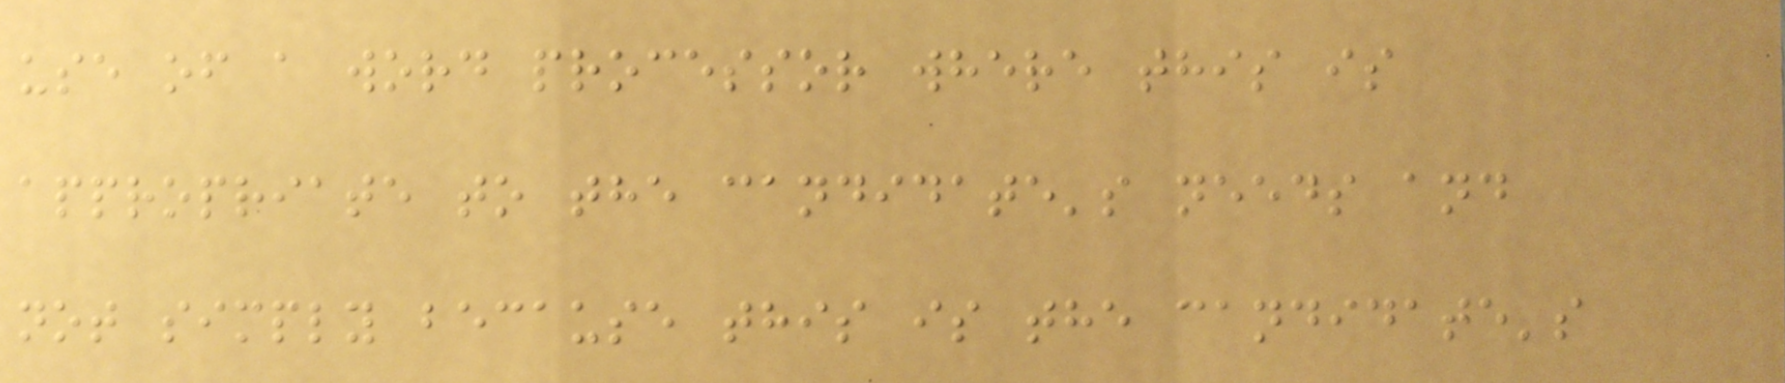use of a word processor where this is
appropriate to the candidate's needs and
not simply because this is the candidate's
